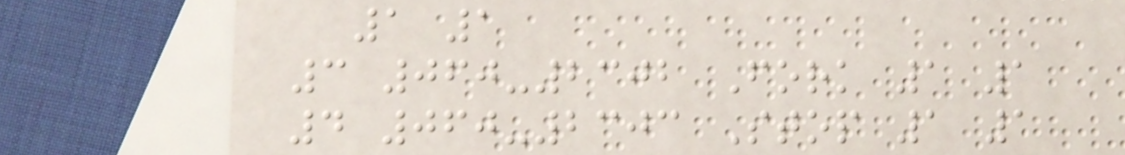1 1
3 060-2302 Fork 1 1
4 060-2303 Stop 1 1
